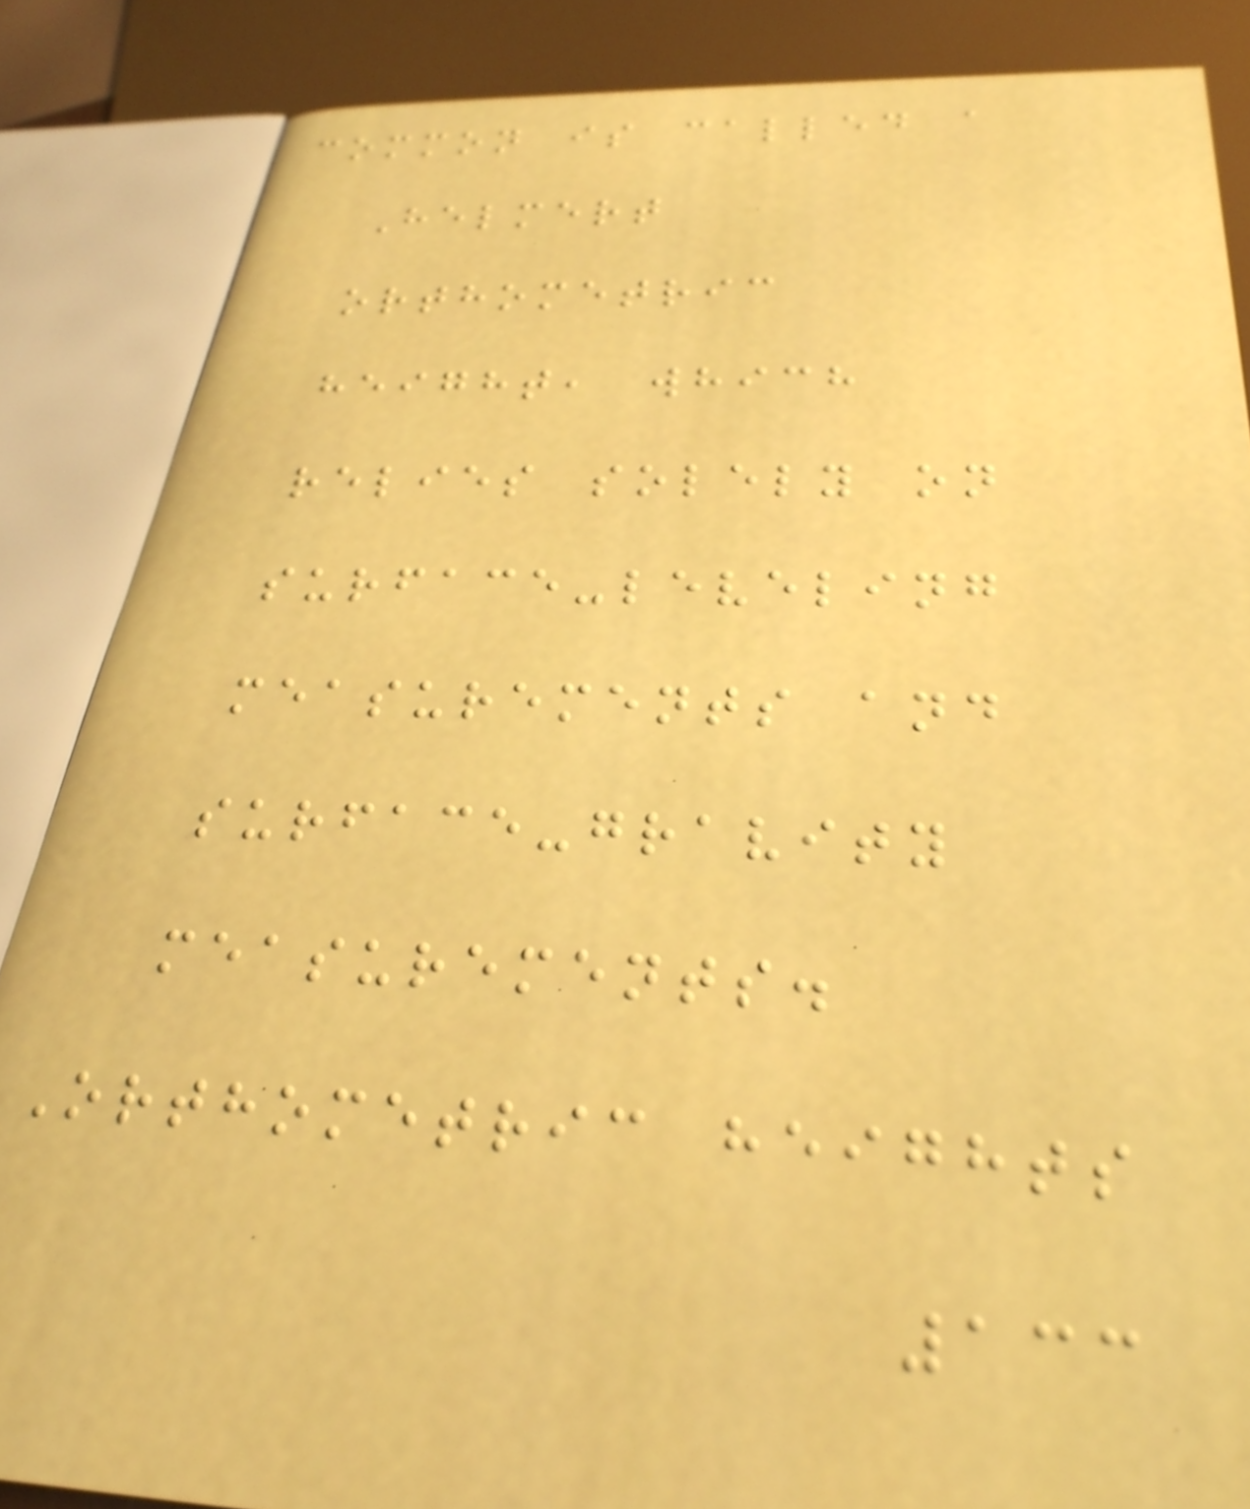common is called a
Helmert
orthometric
height, which
relies solely on
surface-leveling
measurements and
surface-gravity
measurements.
Orthometric heights
133
